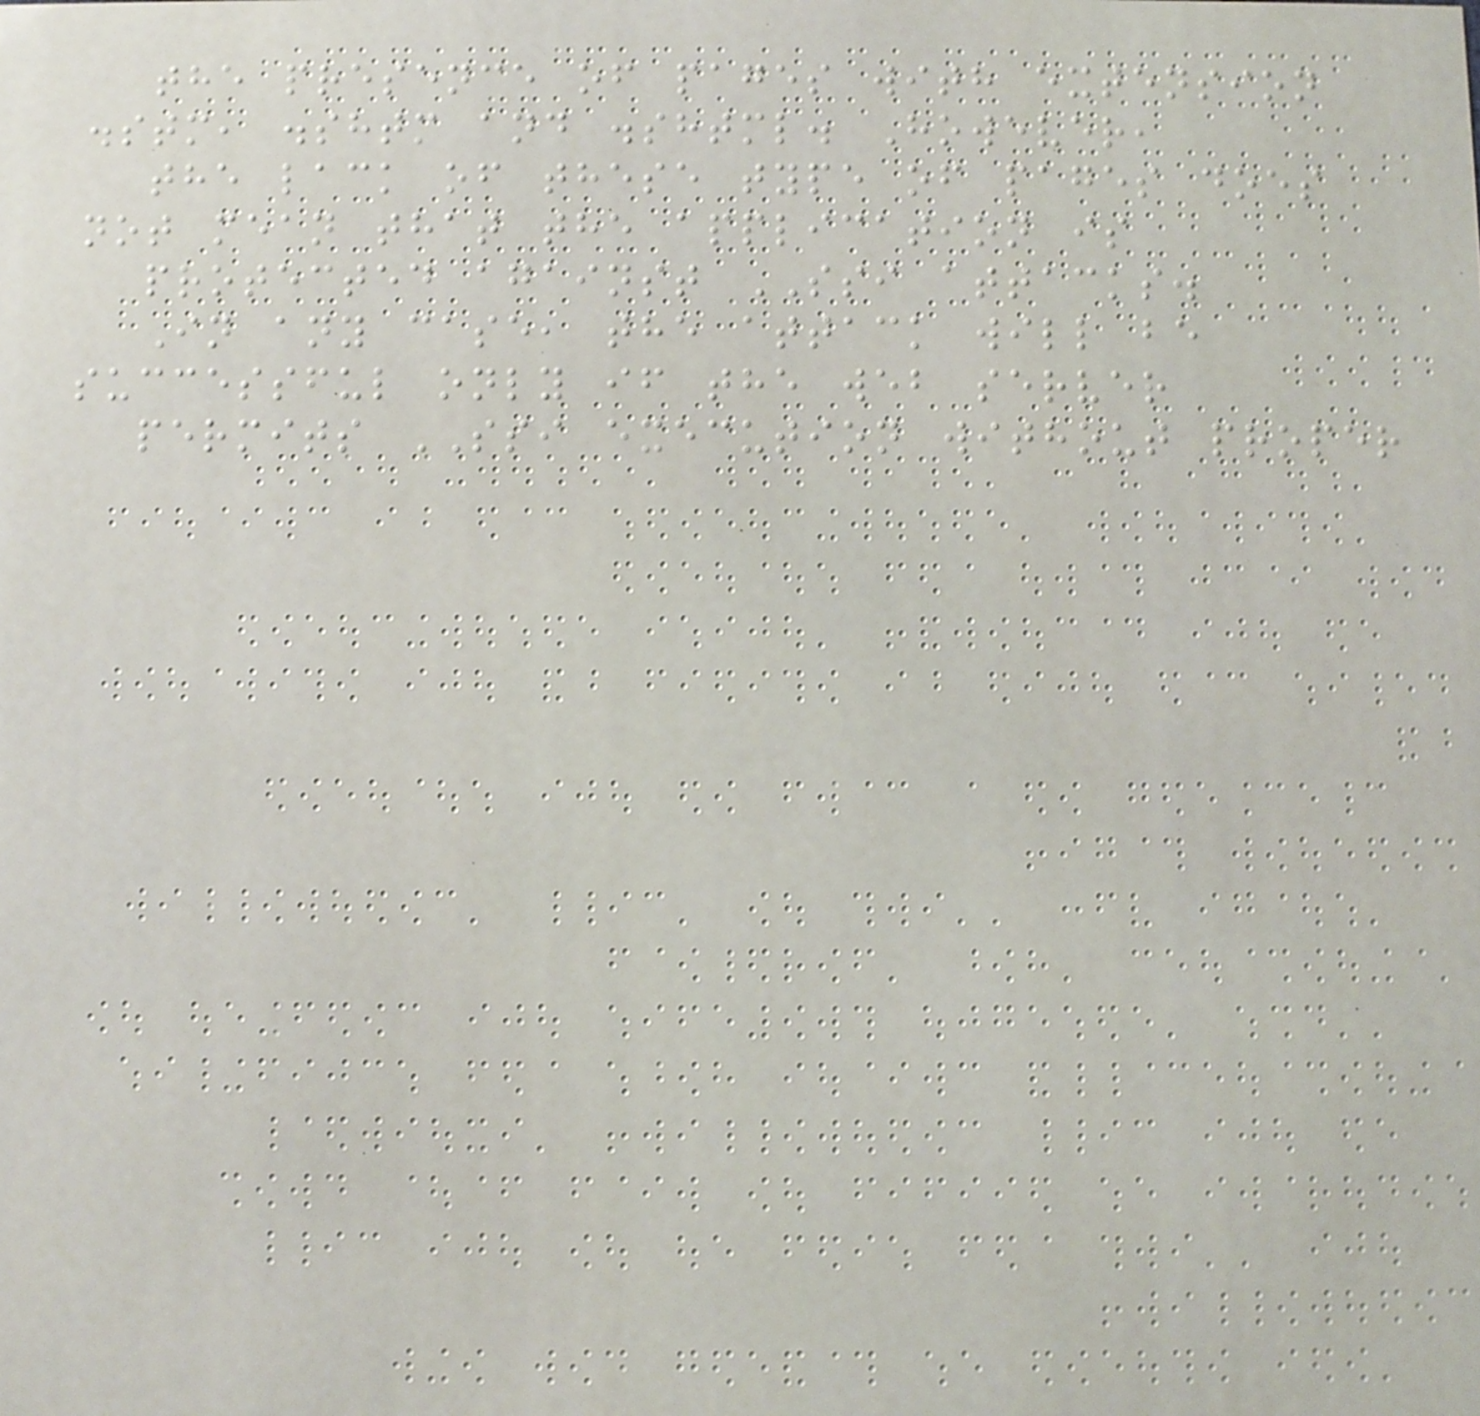the presence of pages with extension
.stm, .shtm and .shtml. However,
the lack of these type of pages does
not mean that the application is
protected against SSI attacks.
In any case, the attack will be
successful only if the web server
permits SSI execution without proper
